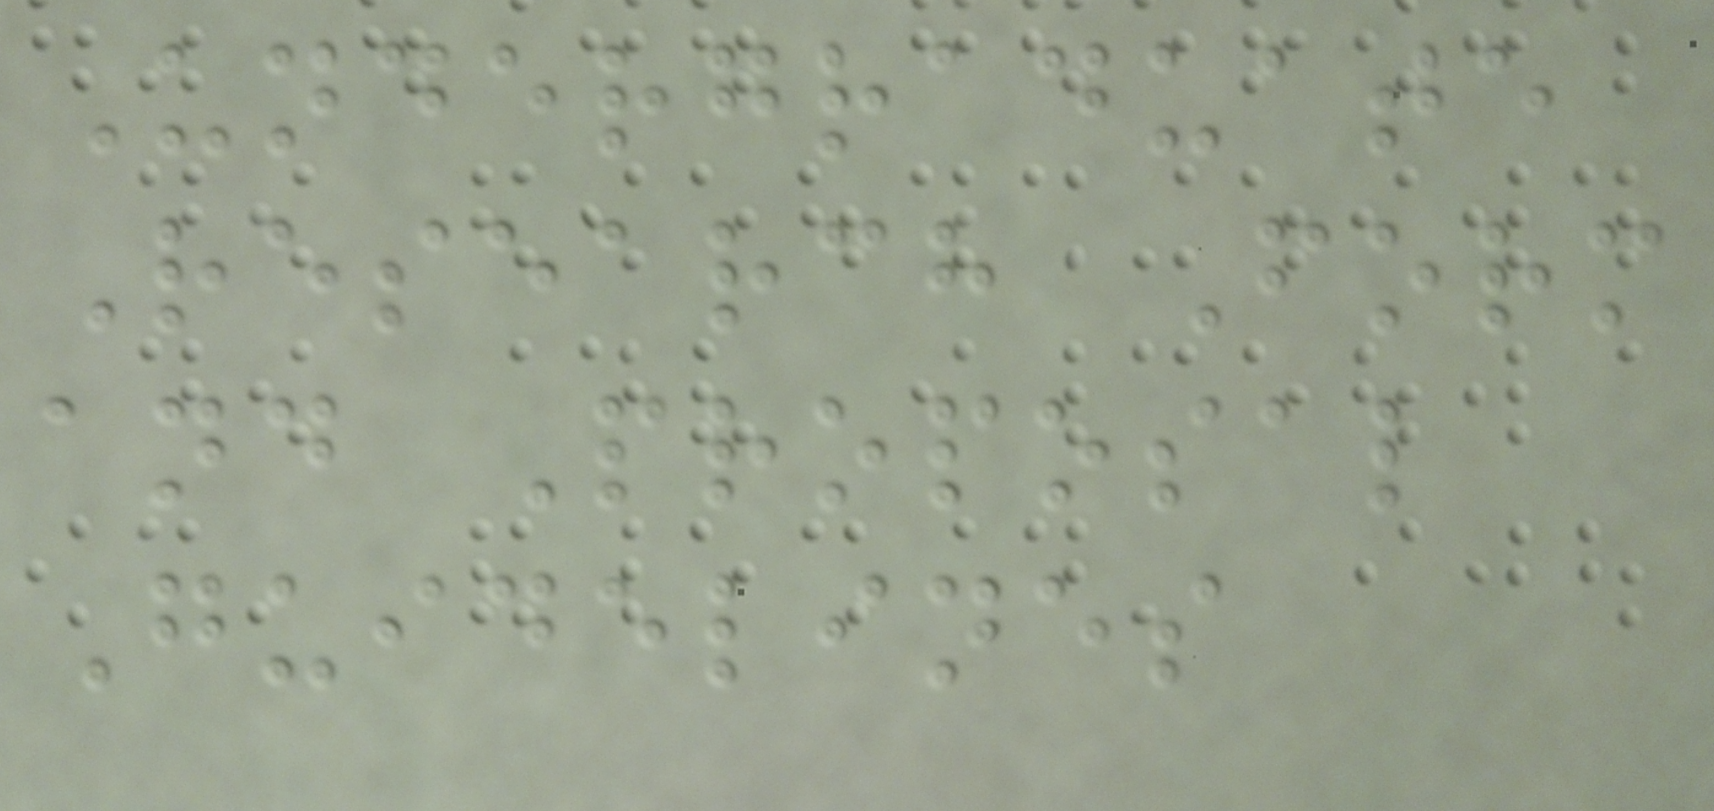Undergraduate
Research Form
and Proposal
Guidelines
